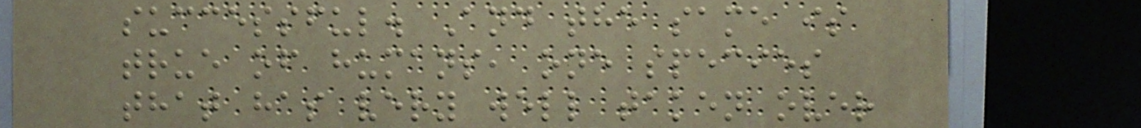successful. And the same is
true of humans, one species
that has very well taken over
